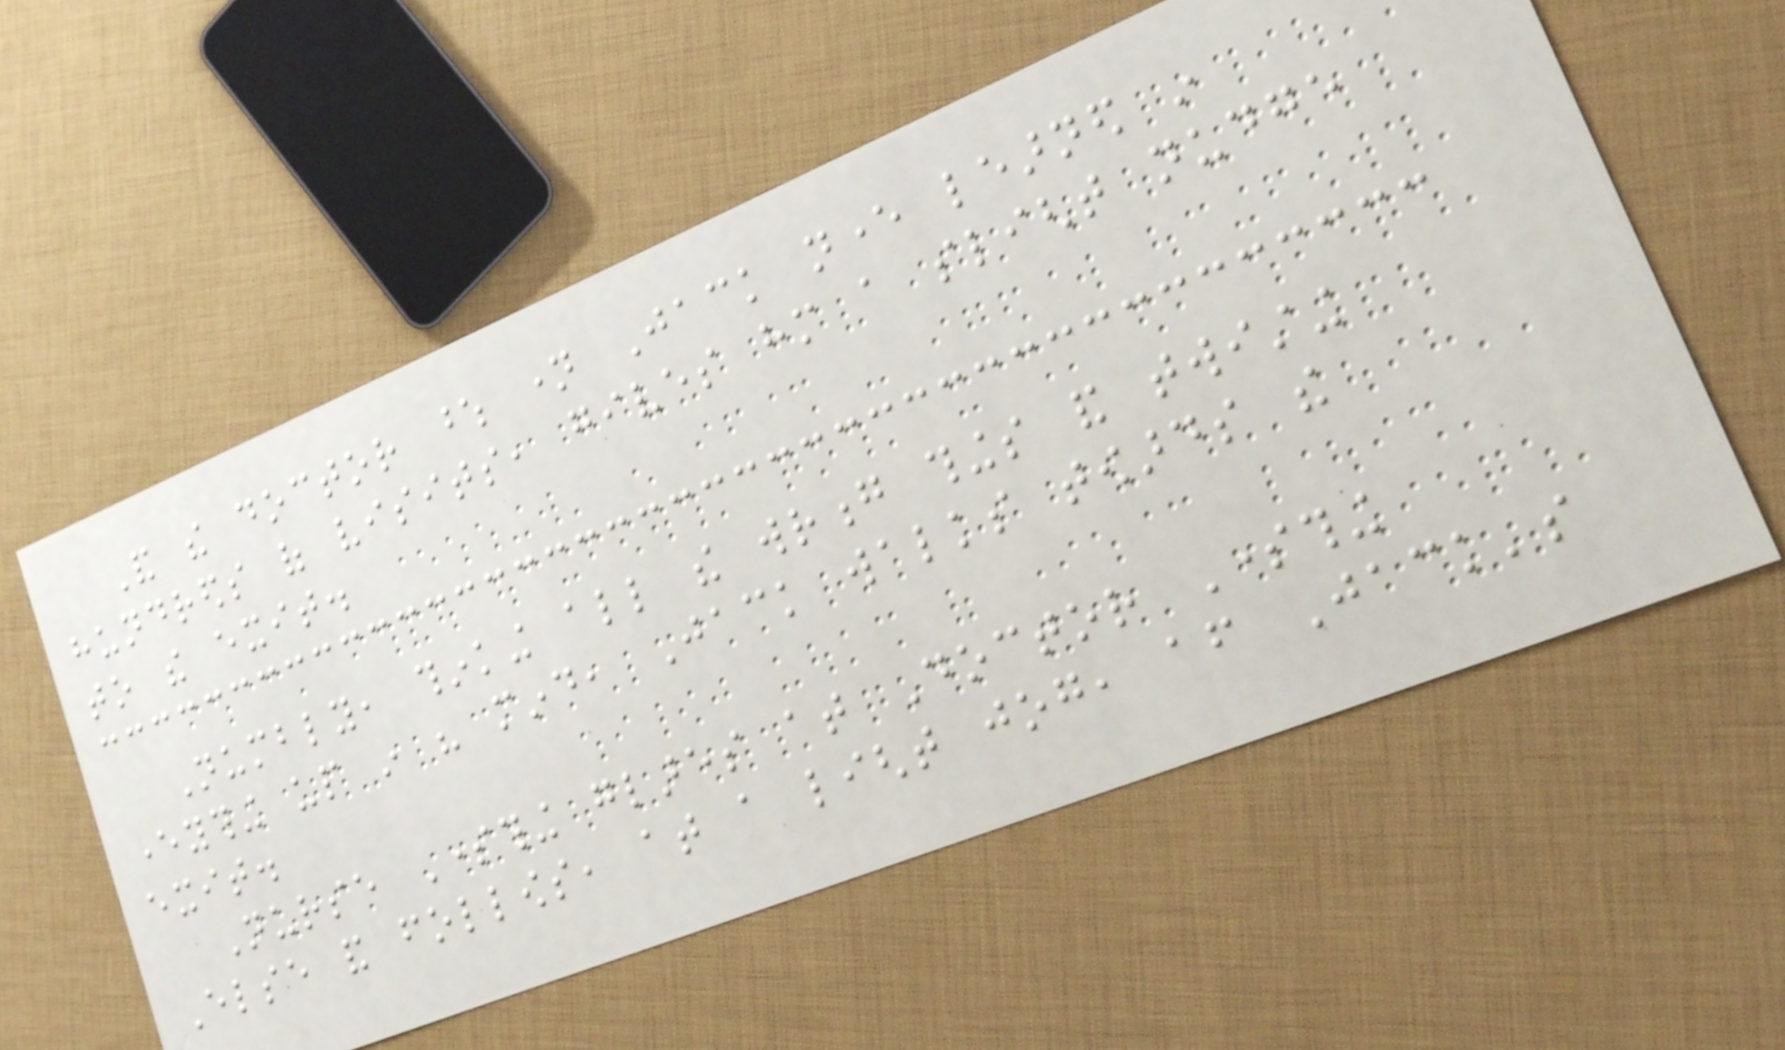And the doctor whose name Jack never learned in
hundreds of visits, gives him a slight nudge
to the exit.
Numbly, thinking all the wrong things and twisting
everything up in his mind, Jack walks towards the
exit.
Nurse Something glares at Doctor Something
Else and follows, at a light jog, after Jack's
